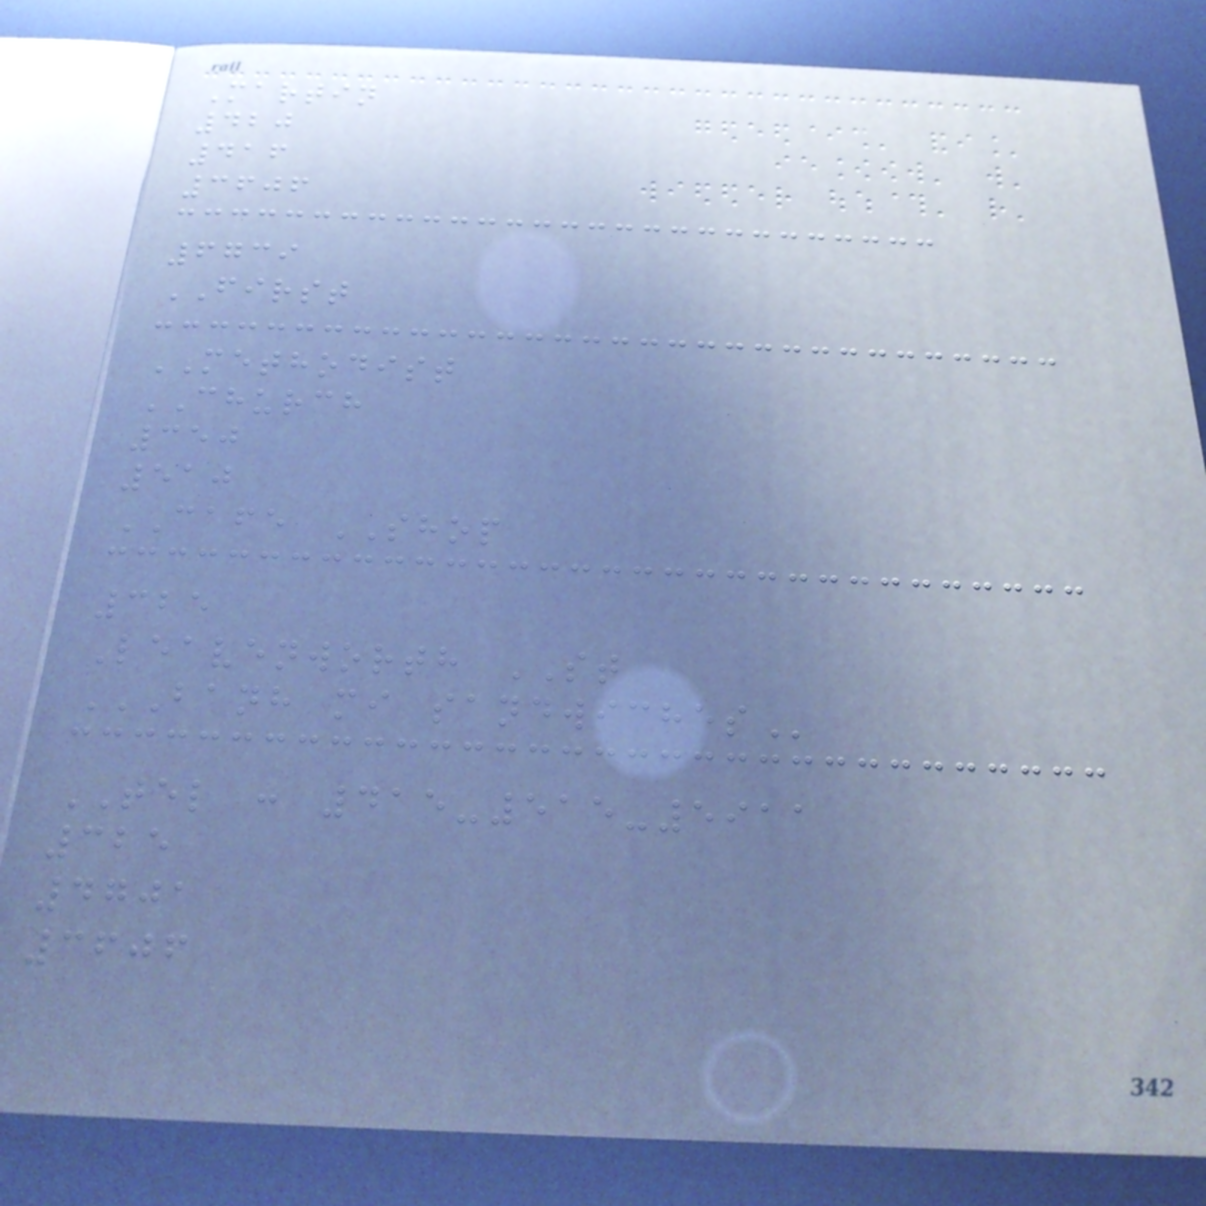Martin
420
416
3606
6739
FIRST
METHODIST
CHURCH
350
510
CAFE SHOP
325
Leavenworth ST
BANH MI SANDWICHES
TEL : 415-515-5911
325
4701
3606
